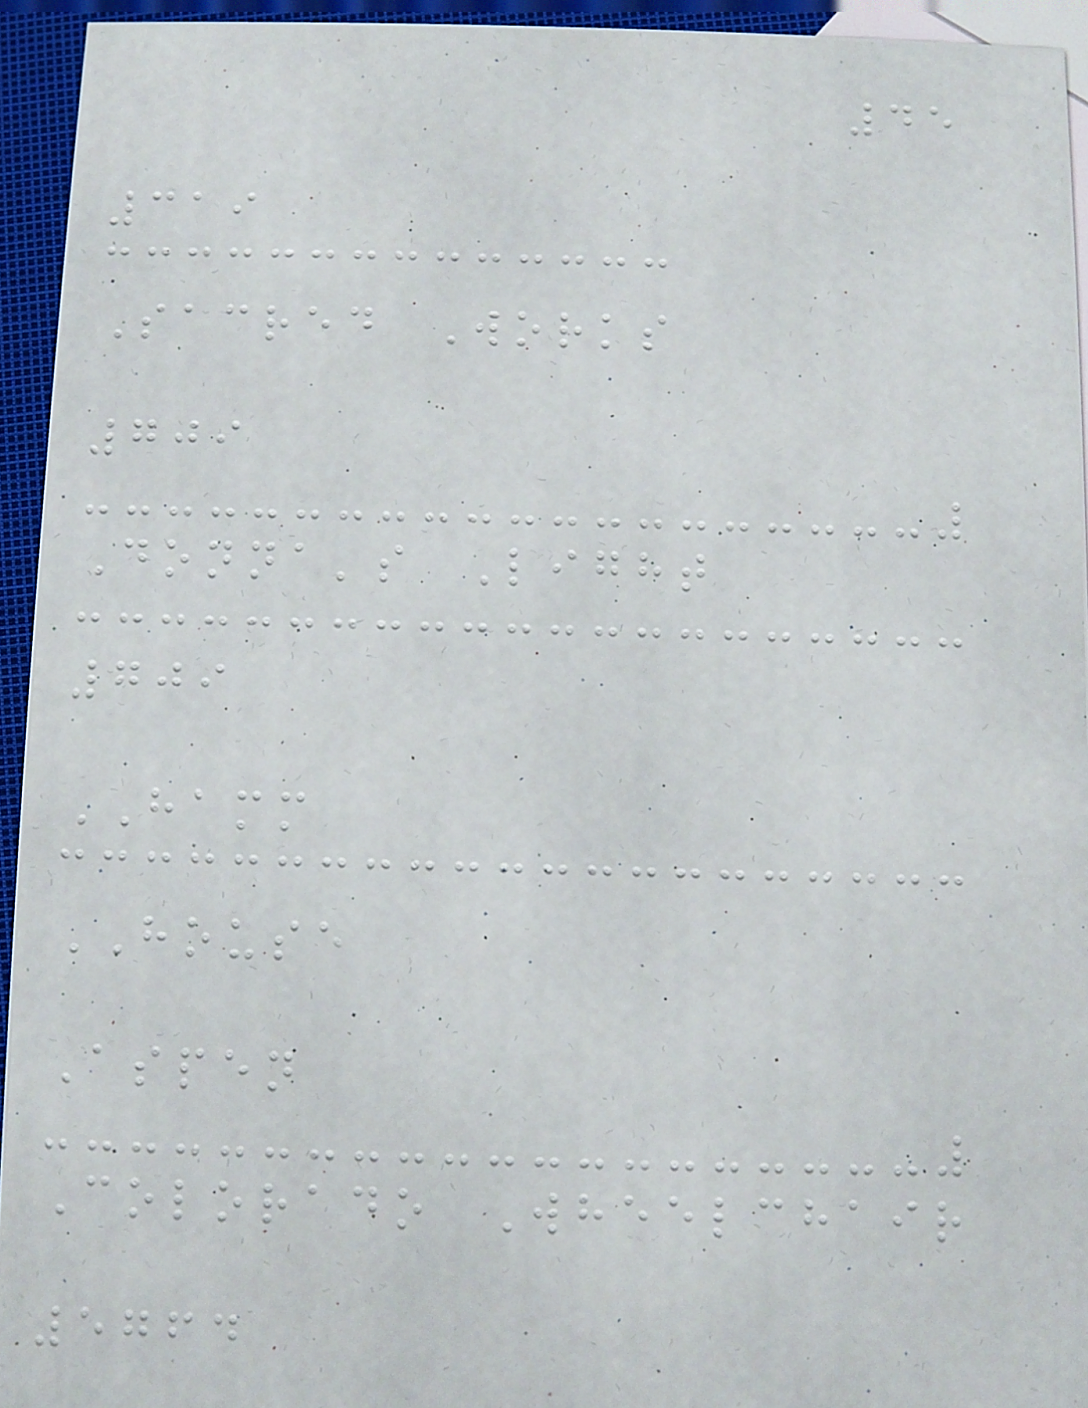45
319
Sacred Works
709
Donna's Light
709
HAMM
HOUSE
Aspen
Colorado Wheelchair
5764
